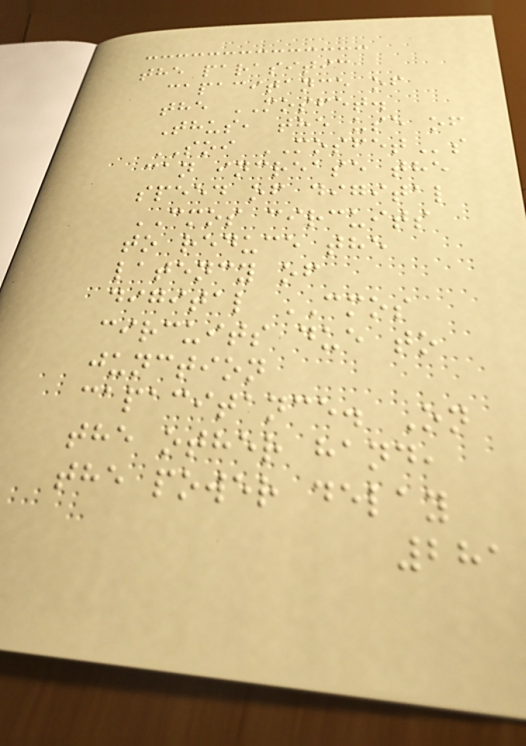the parasitic
capacitance of
the MOSFET.
Thus, the use of
SOI MOSFETs
can increase the
speed of digital
CMOS circuits
to reduce the
latency of
digital CMOS
circuits due to
junction
capacitance. On
the other hand,
the power delay
281
